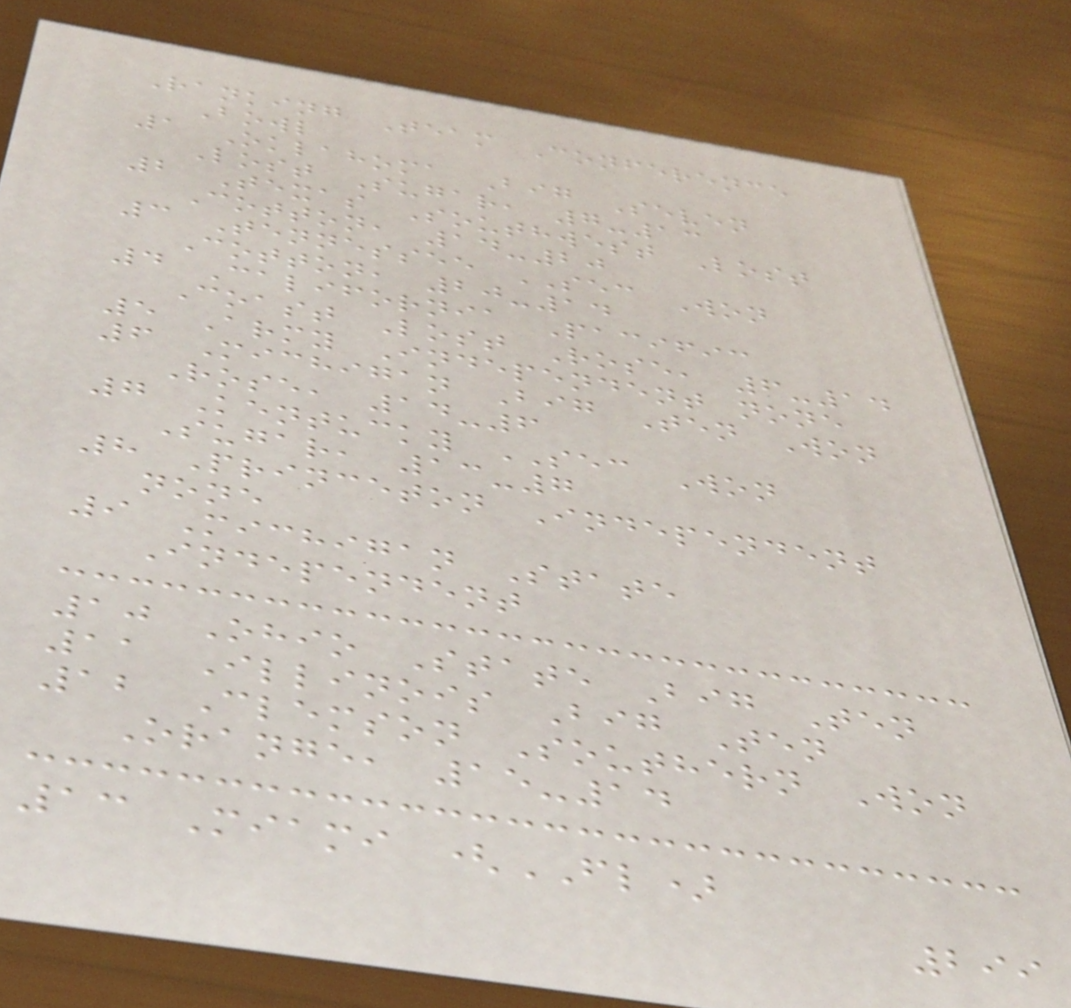Ranking Team Conference
Bowl
1 Oklahoma Big Seven
Lost Sugar, 7-13
2 Texas Southwest Lost
Cotton, 14-20
3 Tennessee SEC Won
Cotton, 20-14
4 California Pacific
Coast Lost Rose, 6-14
5 Army Independent none
6 Michigan Big Ten Won
Rose, 14-6
7 Kentucky SEC Won
Sugar, 13-7
8 Princeton Independent
none
9 Michigan State
Independent
10 Ohio State Big Ten
11 Illinois Big Ten
12 Clemson Southern Won
Orange, 15-14
13 Miami (FL)
299
